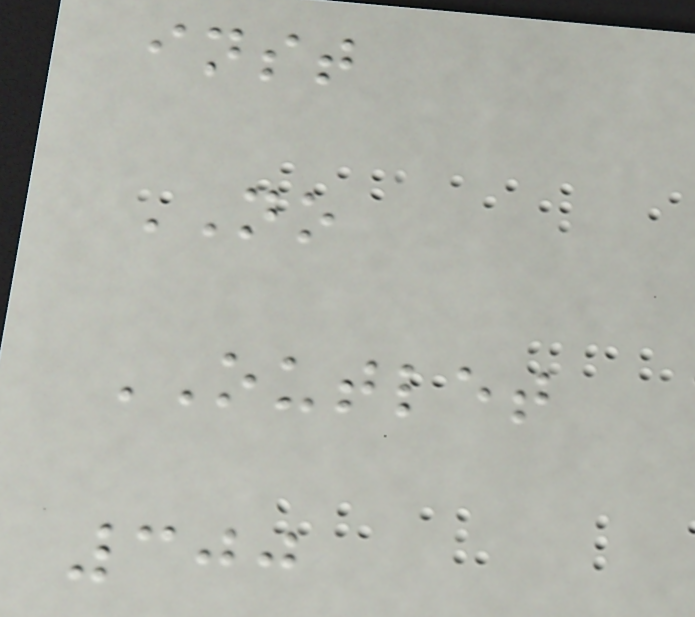inst
NO
OUTLET
300
